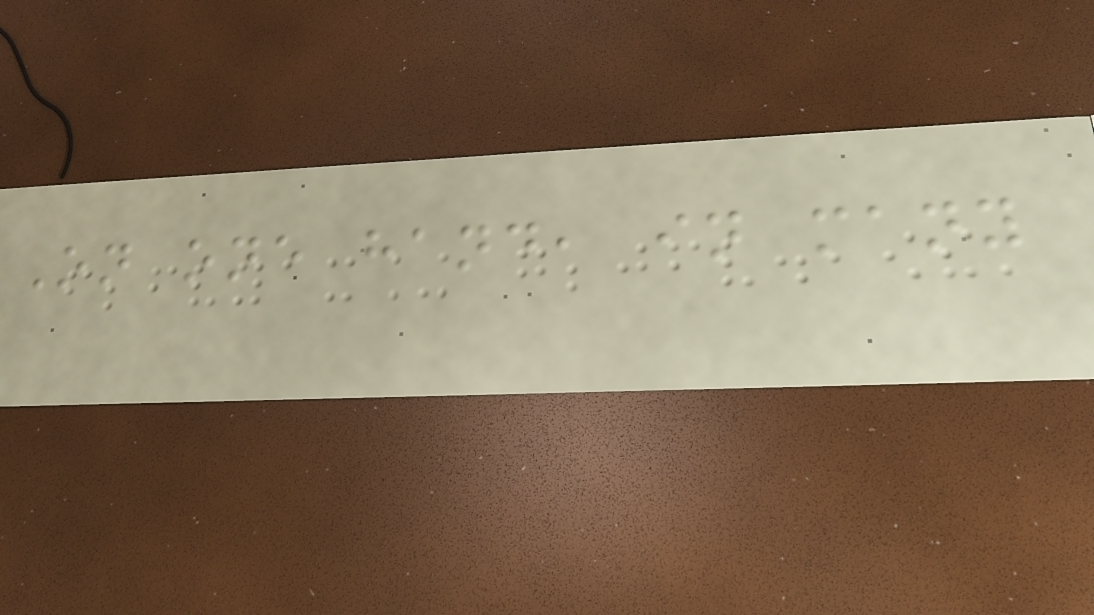On one hand, in many
